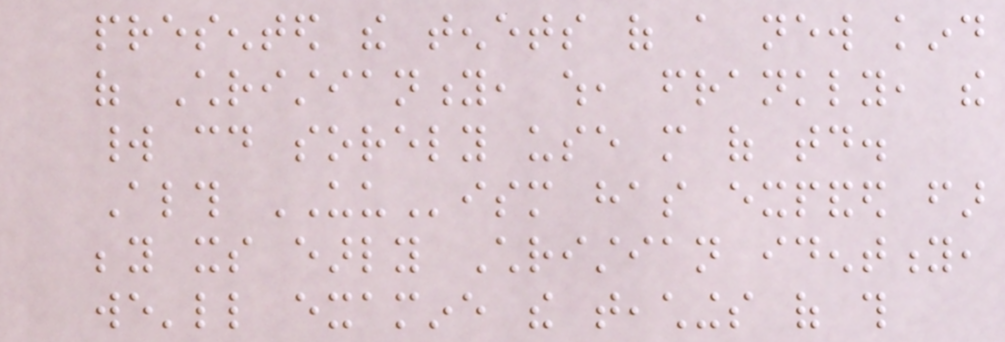presented the tenets of a new kind
of Christianity, which, frankly, the
world could sorely use more of today.
Although UUism has expanded far
beyond its early Christian identity,
we'll examine the teachings of this
